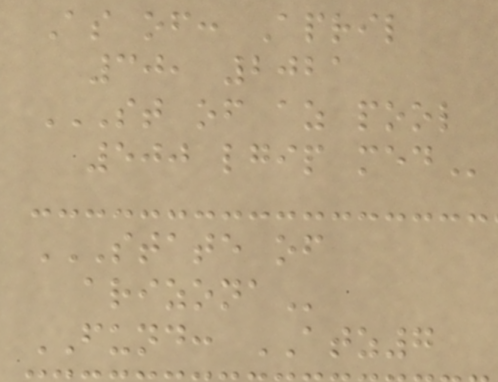As of: April
30, 2021
ST OF AZ POOL
500 LGIP MED
STATE OF
ARIZONA
FUND: ATZ7
